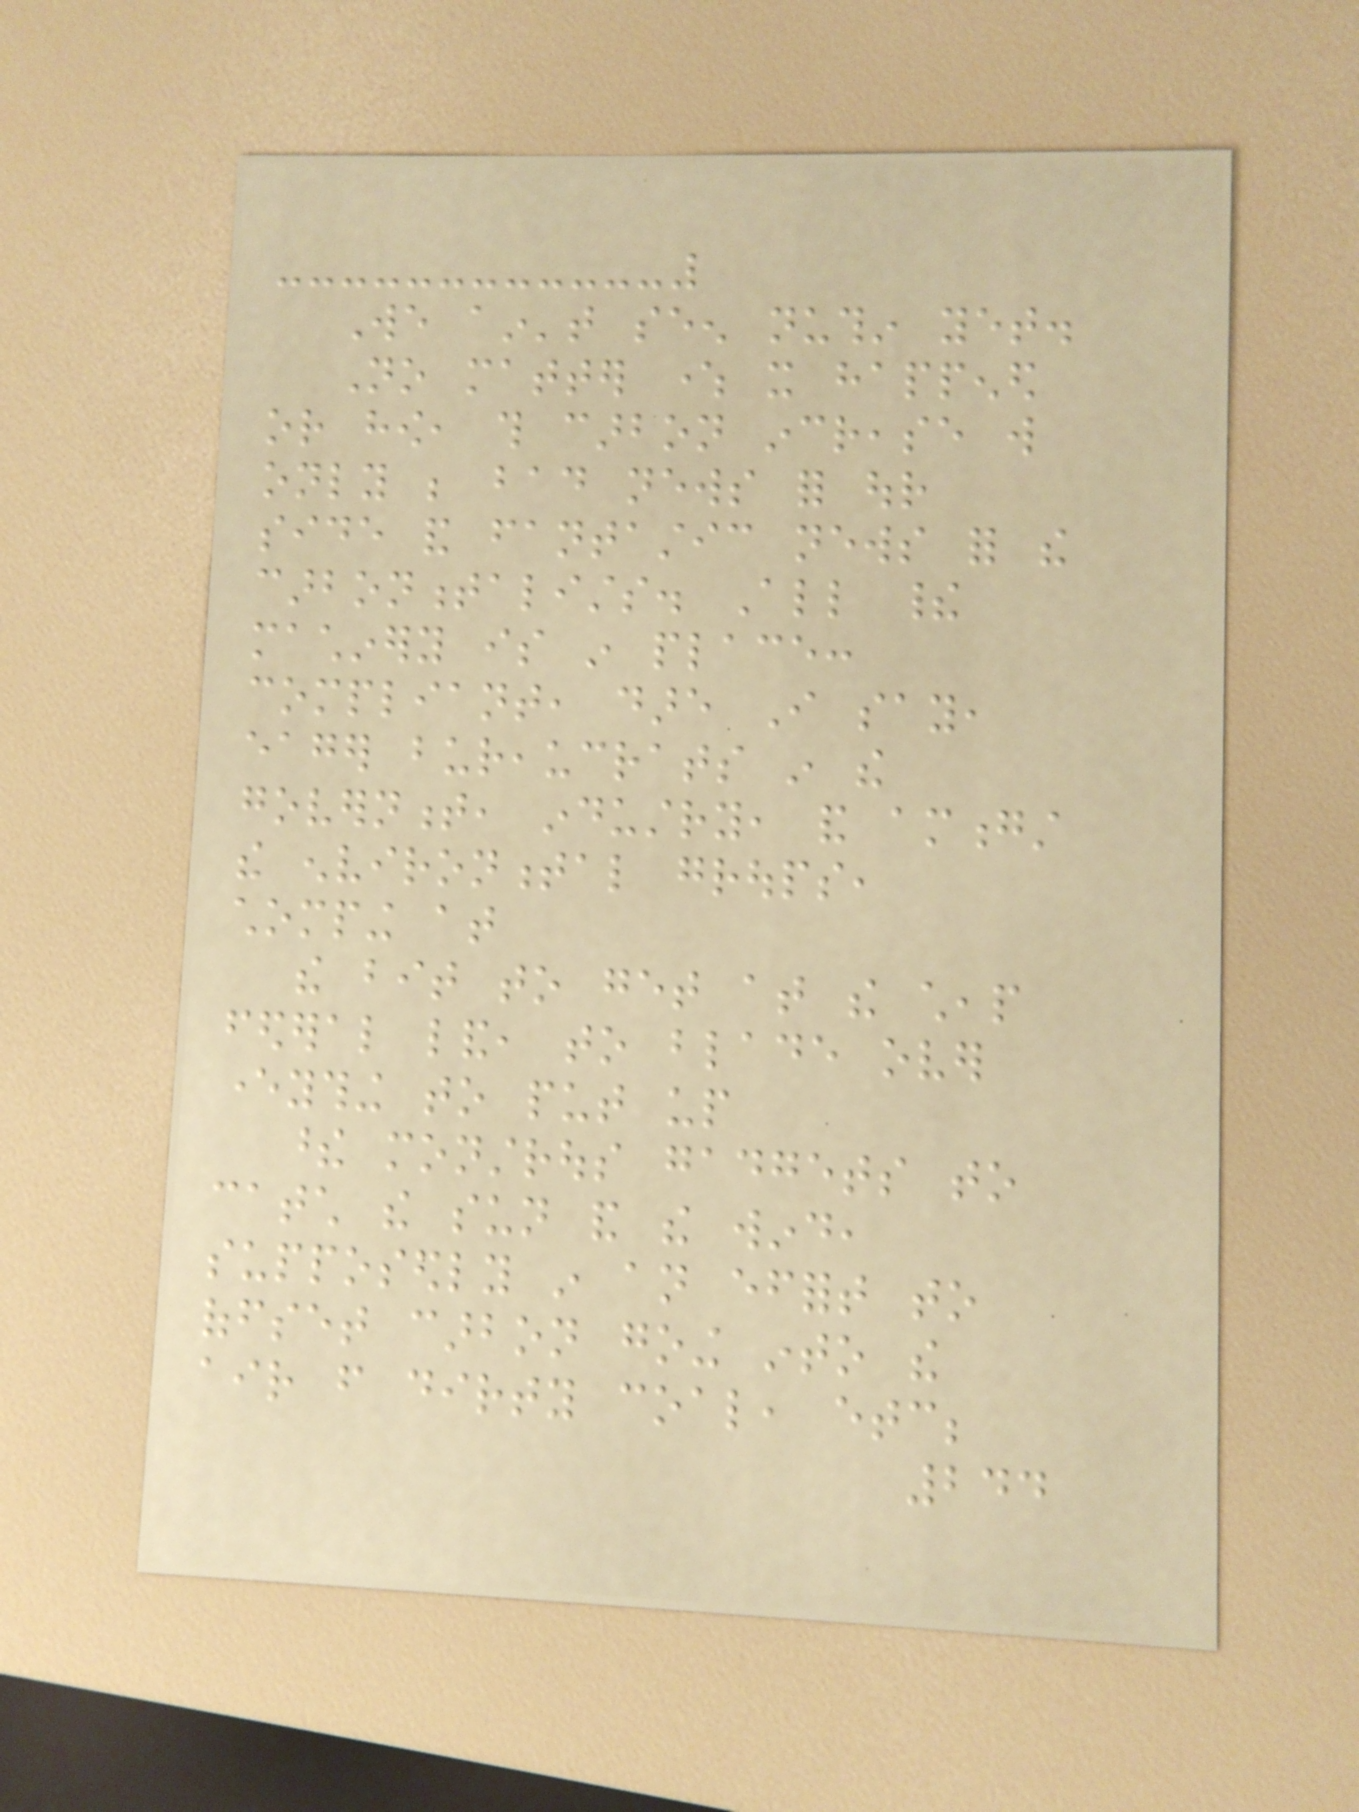We ain't seen nuthin yet.
No matter where it happened
or how, this carbon increase will
only be bad news for our
side and fantastic news for the
carbonmentalists. All their
machinery is in place:
compliant, dare I say,
eager bureaucrats in the
government, industry, and amongst
the environmental groups,
chomping at
the bit to get at the cheap
federal land, to blade over
everything to put up
these monstrous gadgets to
catch the sun and the wind,
supposedly in an effort to
offset carbon going into the
air from dirty coal, etc;
244
